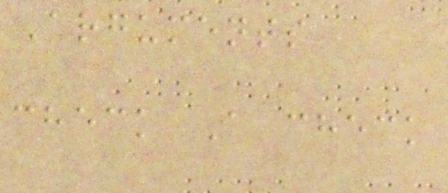Arguments
check A check
